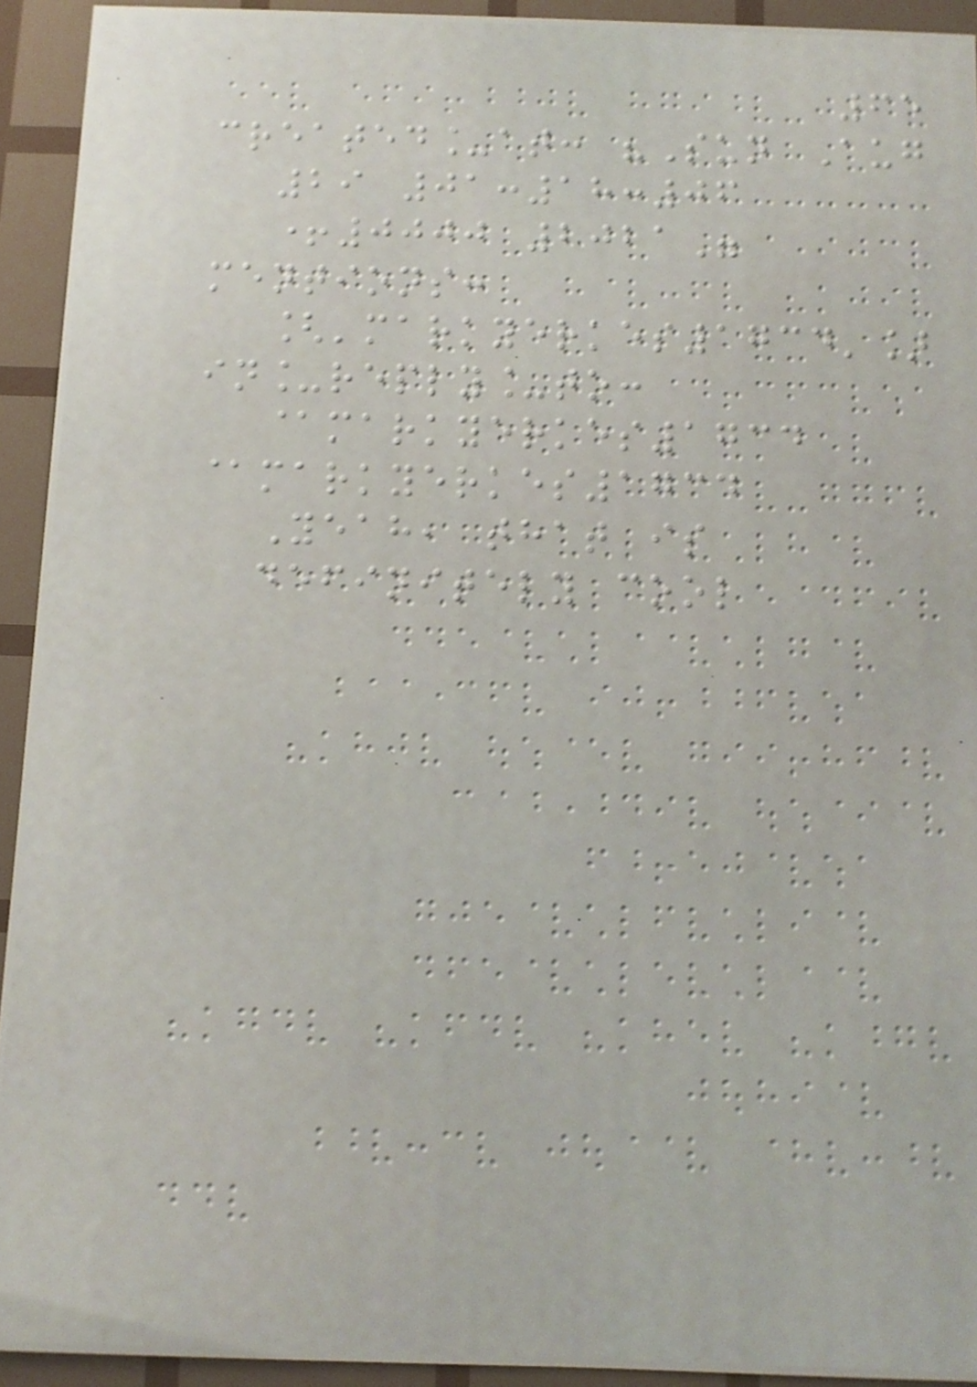65
created_at: "Sun Aug
29 01:18:06
+0000 2021"
mentions:
['markyerkes1734']
in_reply_to:
@markyerkes1734
@markyerkes1734
Yeah, that is
definitely cool
